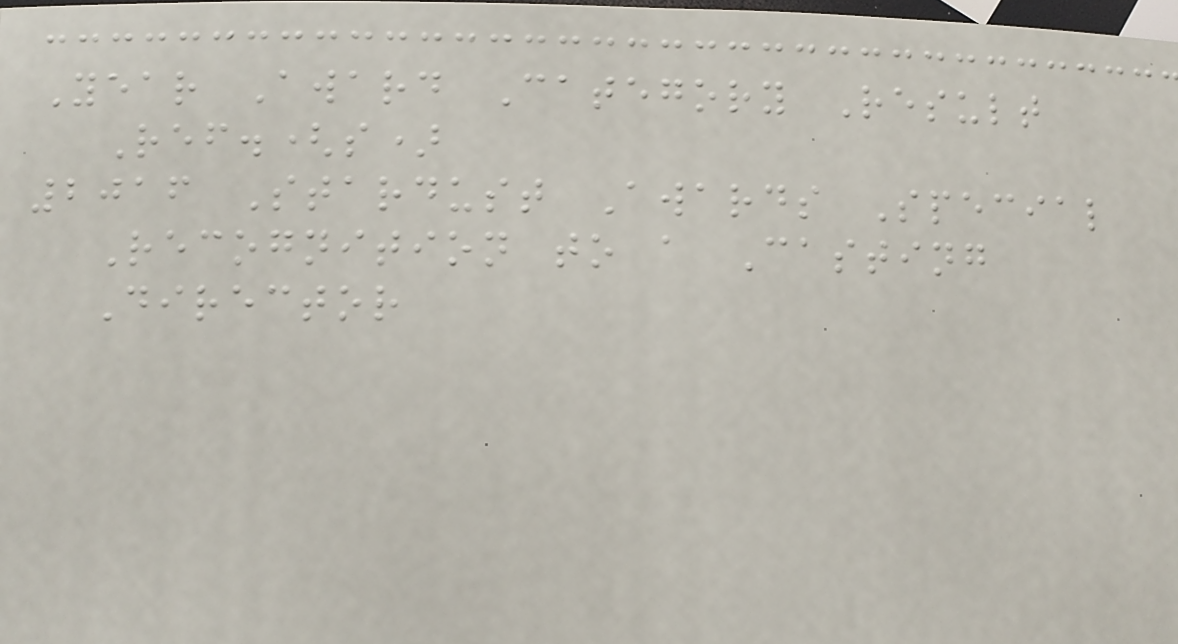Year Award Category Result
Ref.(s)
2016 Stardust Awards Special
Recognition to a Casting
Director
